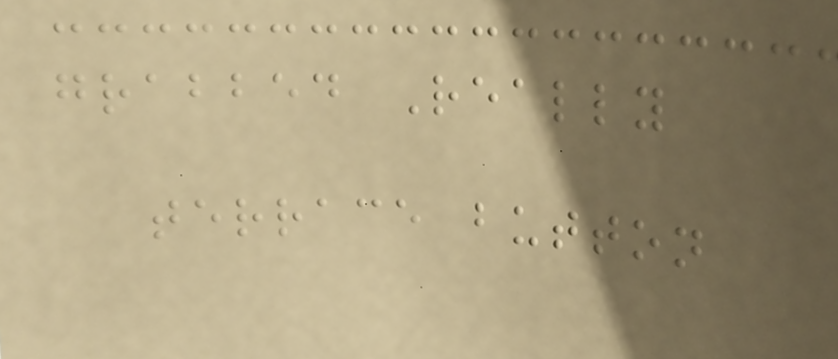grabbed Really
terrace button
